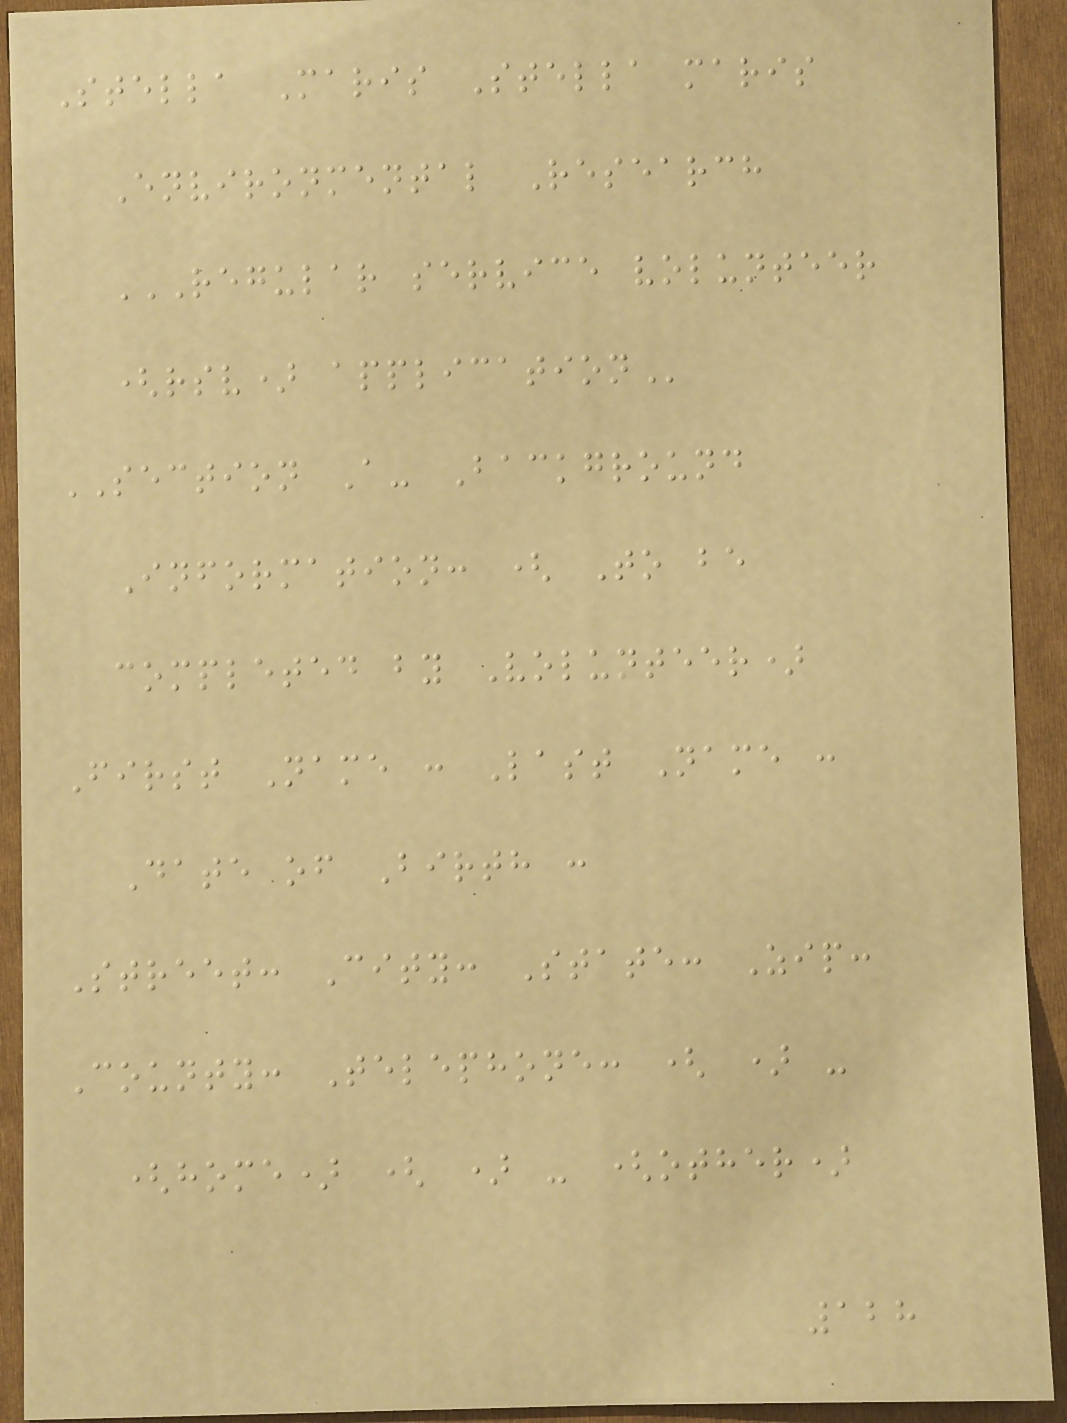Stella Maris Stella maris
Environmental Research
REGULAR SERVICE VOLUNTEER
(RSV) APPLICATION
SECTION A- Background
Information: ( To be
completed by Volunteer)
First Name : Last Name :
Date of Birth :
Street: City: State: Zip:
County: Telephone: ( ) -
(home) ( ) - (other)
128
